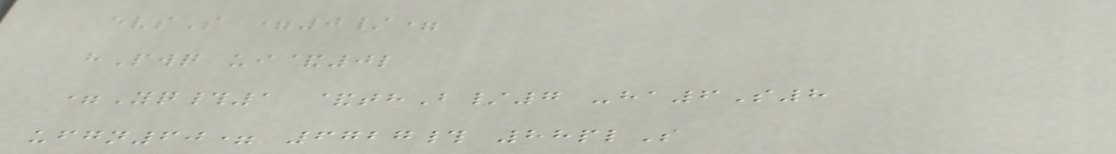evsS =0/=
hPwq ui&0l
=Yq#1 &thB/7 -ha6S8
ufgn60= 6727# 88plS
